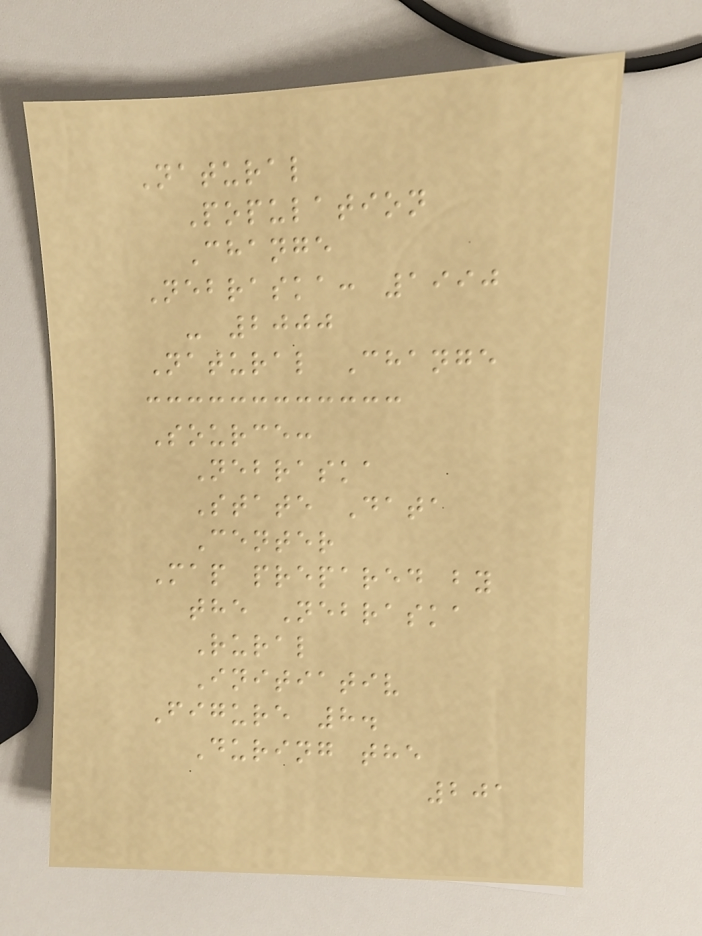Natural
Population
Change
Nebraska: 1990
- 2000
Natural Change
Source:
Nebraska
State Data
Center
Map prepared by
the Nebraska
Rural
Initiativ
Figure 8.
During the
201
